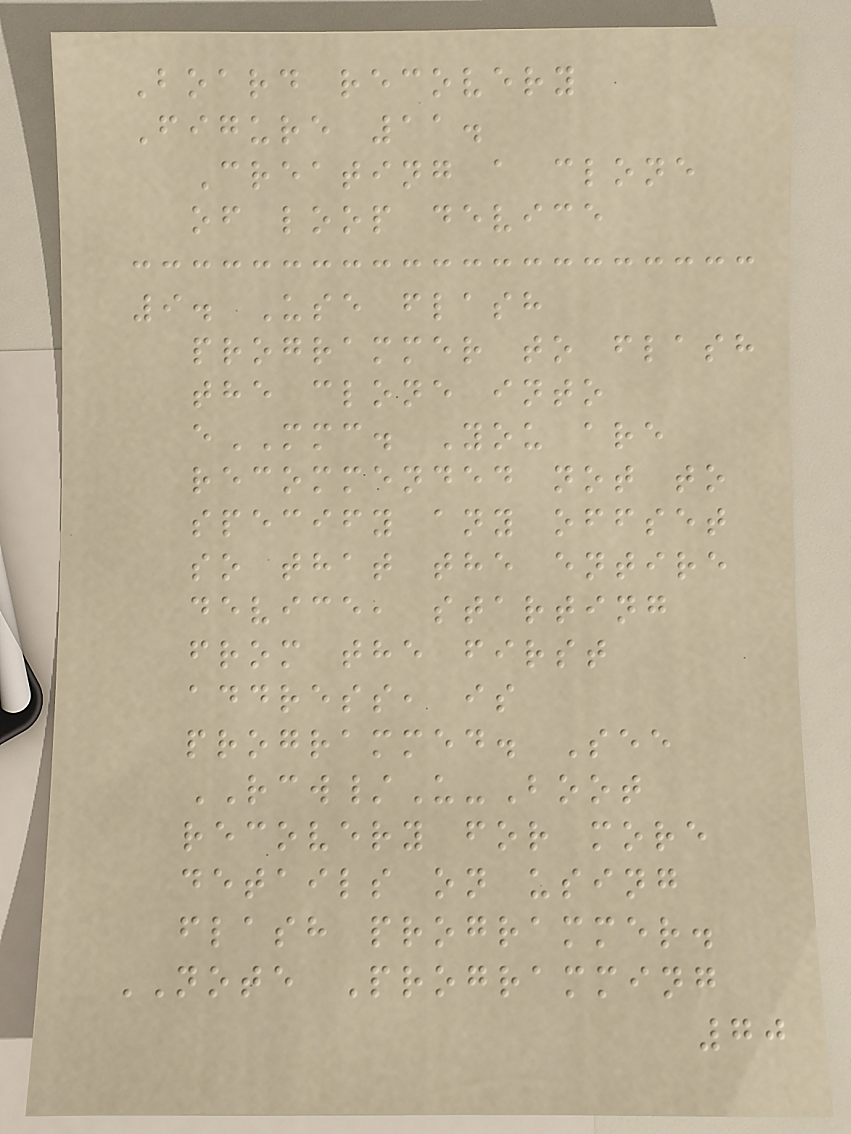Board recovery
Figure 11.
Creating a clone
of loop device
9. Use flash
programmer to flash
the clone into
eMMC. You are
recommended not to
specify any offset
so that the entire
device, starting
from the first
address, is
programmed. See
RCW/U-Boot
recovery for more
details on using
flash programmer.
NOTE Programming
70
